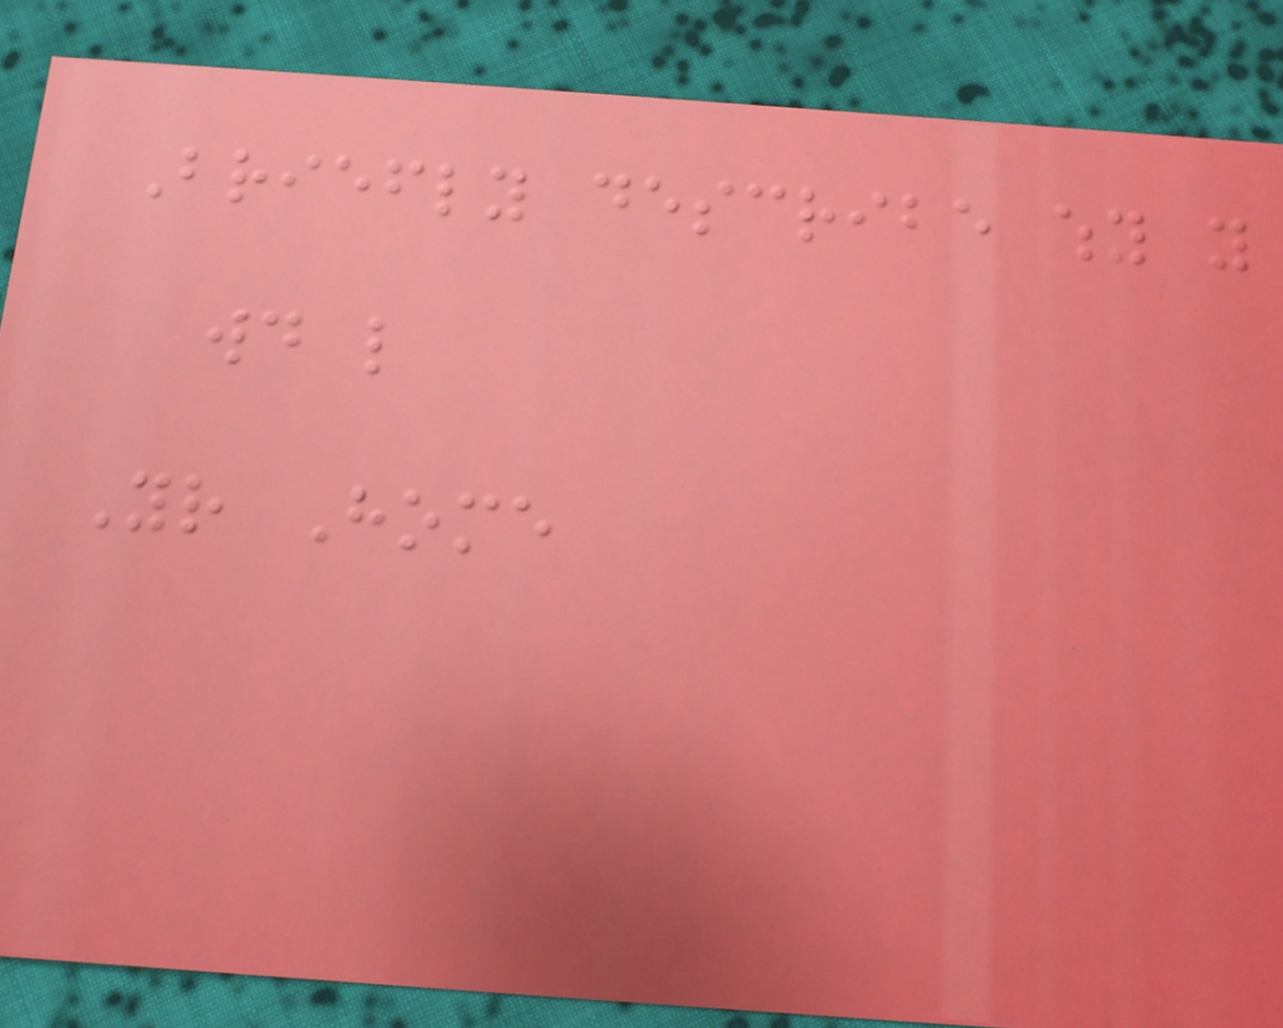Briefly describe why you
would like
Your Home
